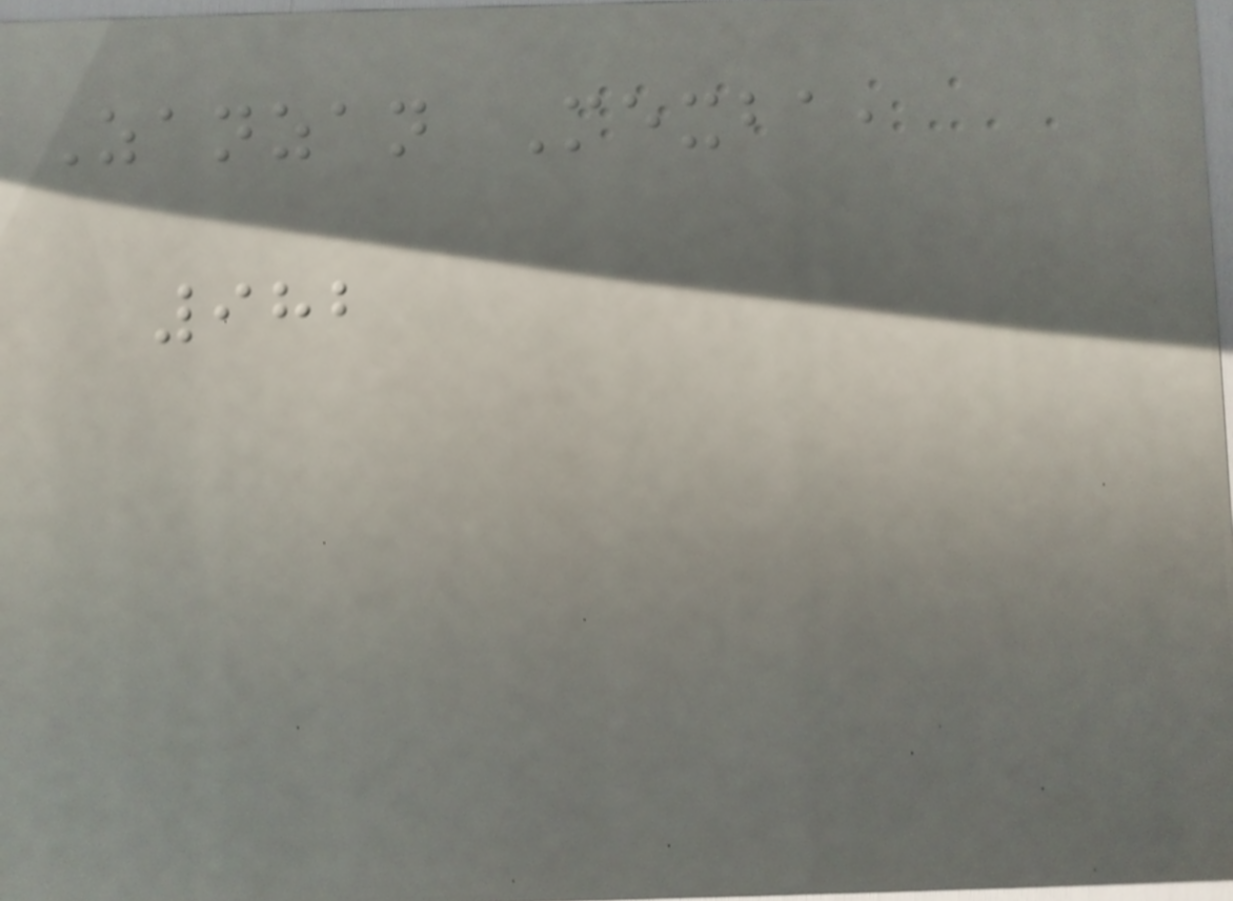Zanzan Mexba,
982
